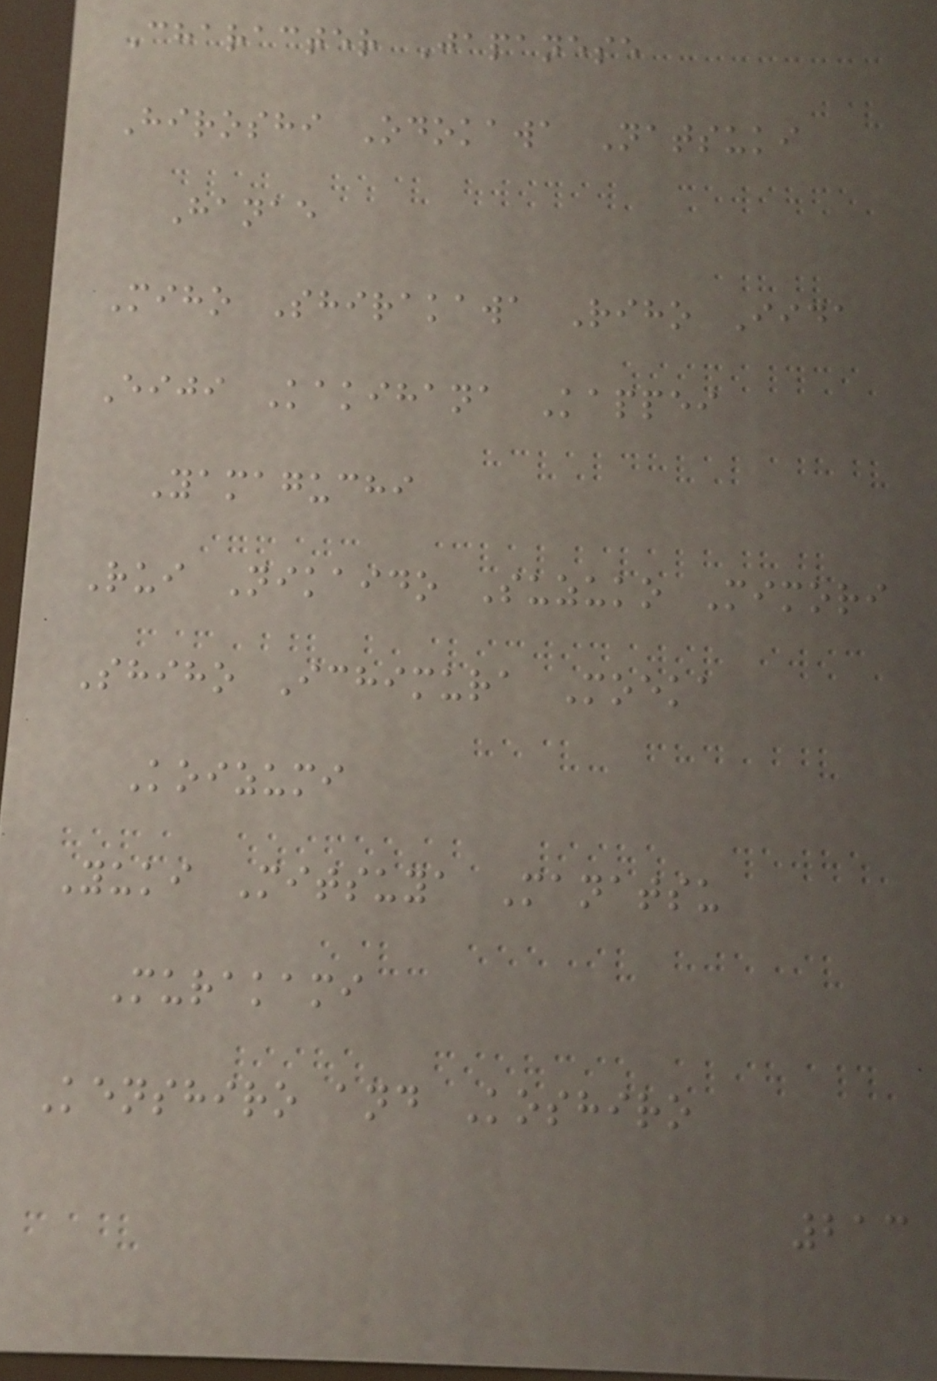Character Japanese
Hiroshi Odokawa Natsuki
Hanae
Miho Shirakawa Riho Iida
Eiji Kakihana Kappei
Yamaguchi
Rui Nikaido Suzuko Mimori
Shiho Ichimura Moeka
Koizumi
Yuki Mitsuya Manatsu
Murakami
Kenshiro and Koshiro
213
